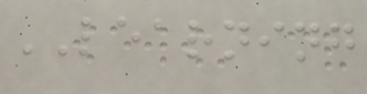LEARNING
